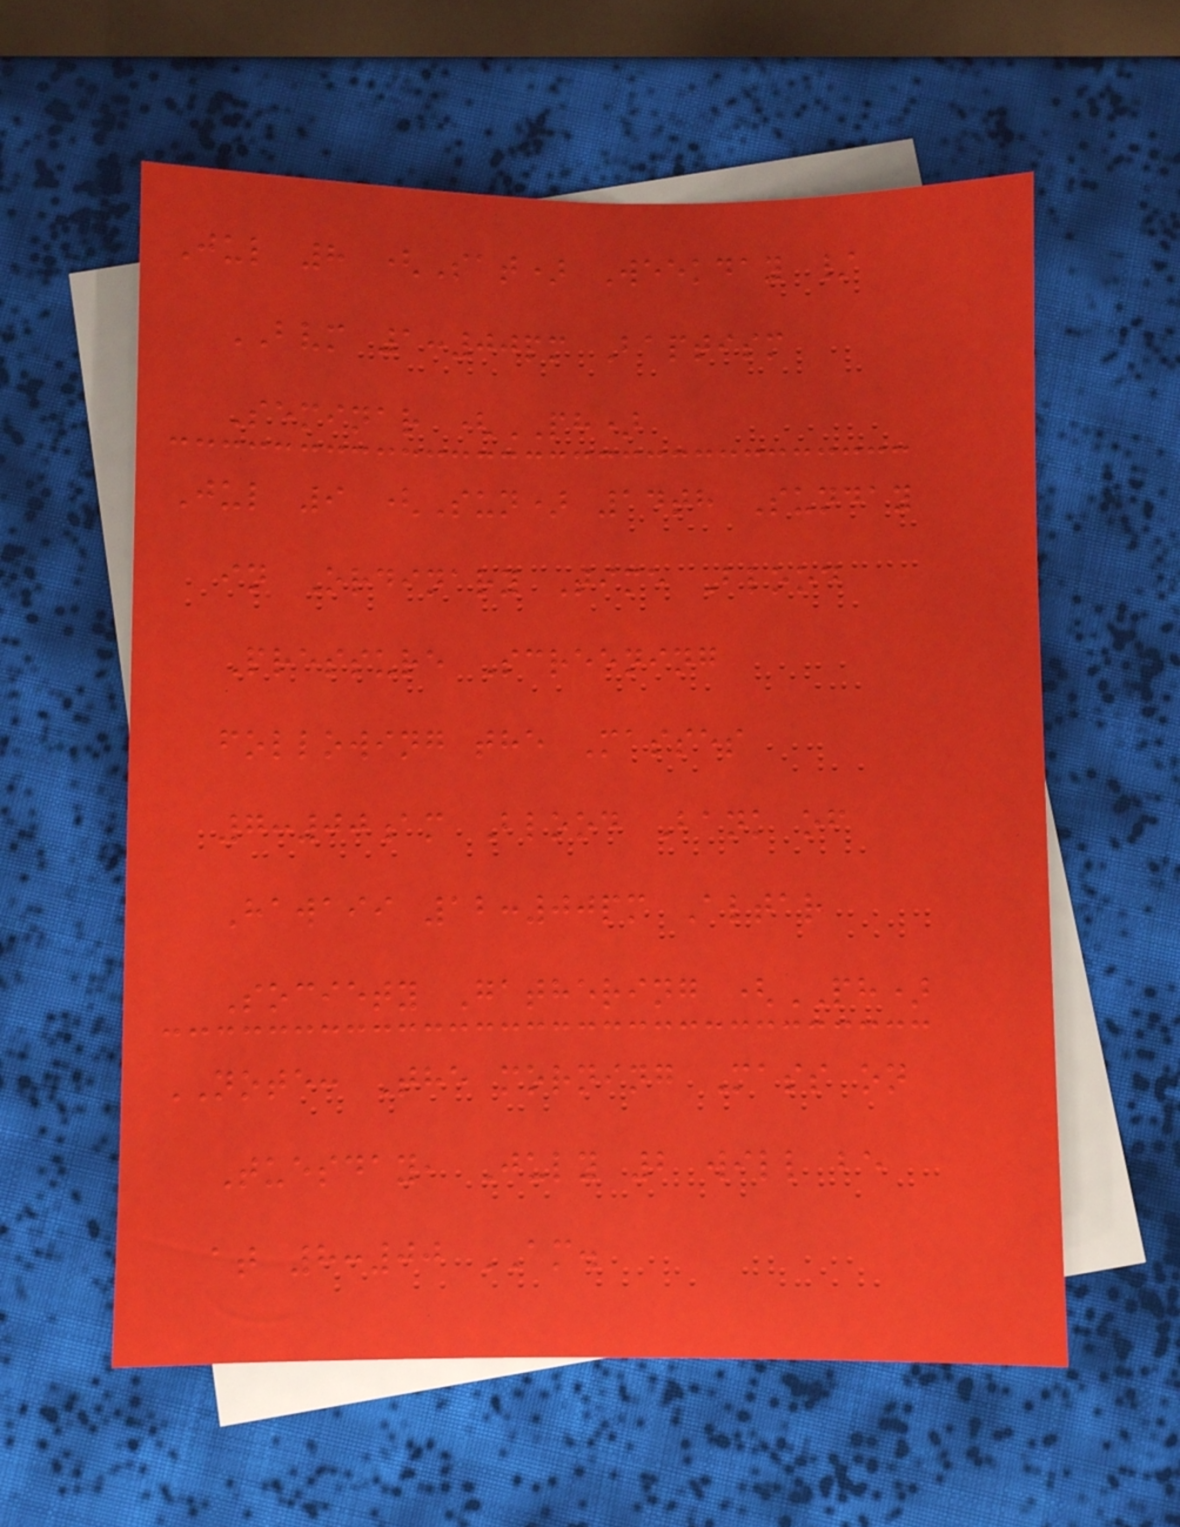Jul 8 (Sat) Weekday /
BVM 1:00pm Baptism
Seminar (PH)
Jul 9 (Sun) 14th Sunday
in Ordinary Time Blood
Pressure Screening
following the Masses
7:00am Blood Bank of
Hawaii 12:00pm Altar
Society Gathering (PH)
NOTE: The morning Mass on
Tuesday, July 2 will be
at 8:00 AM.
